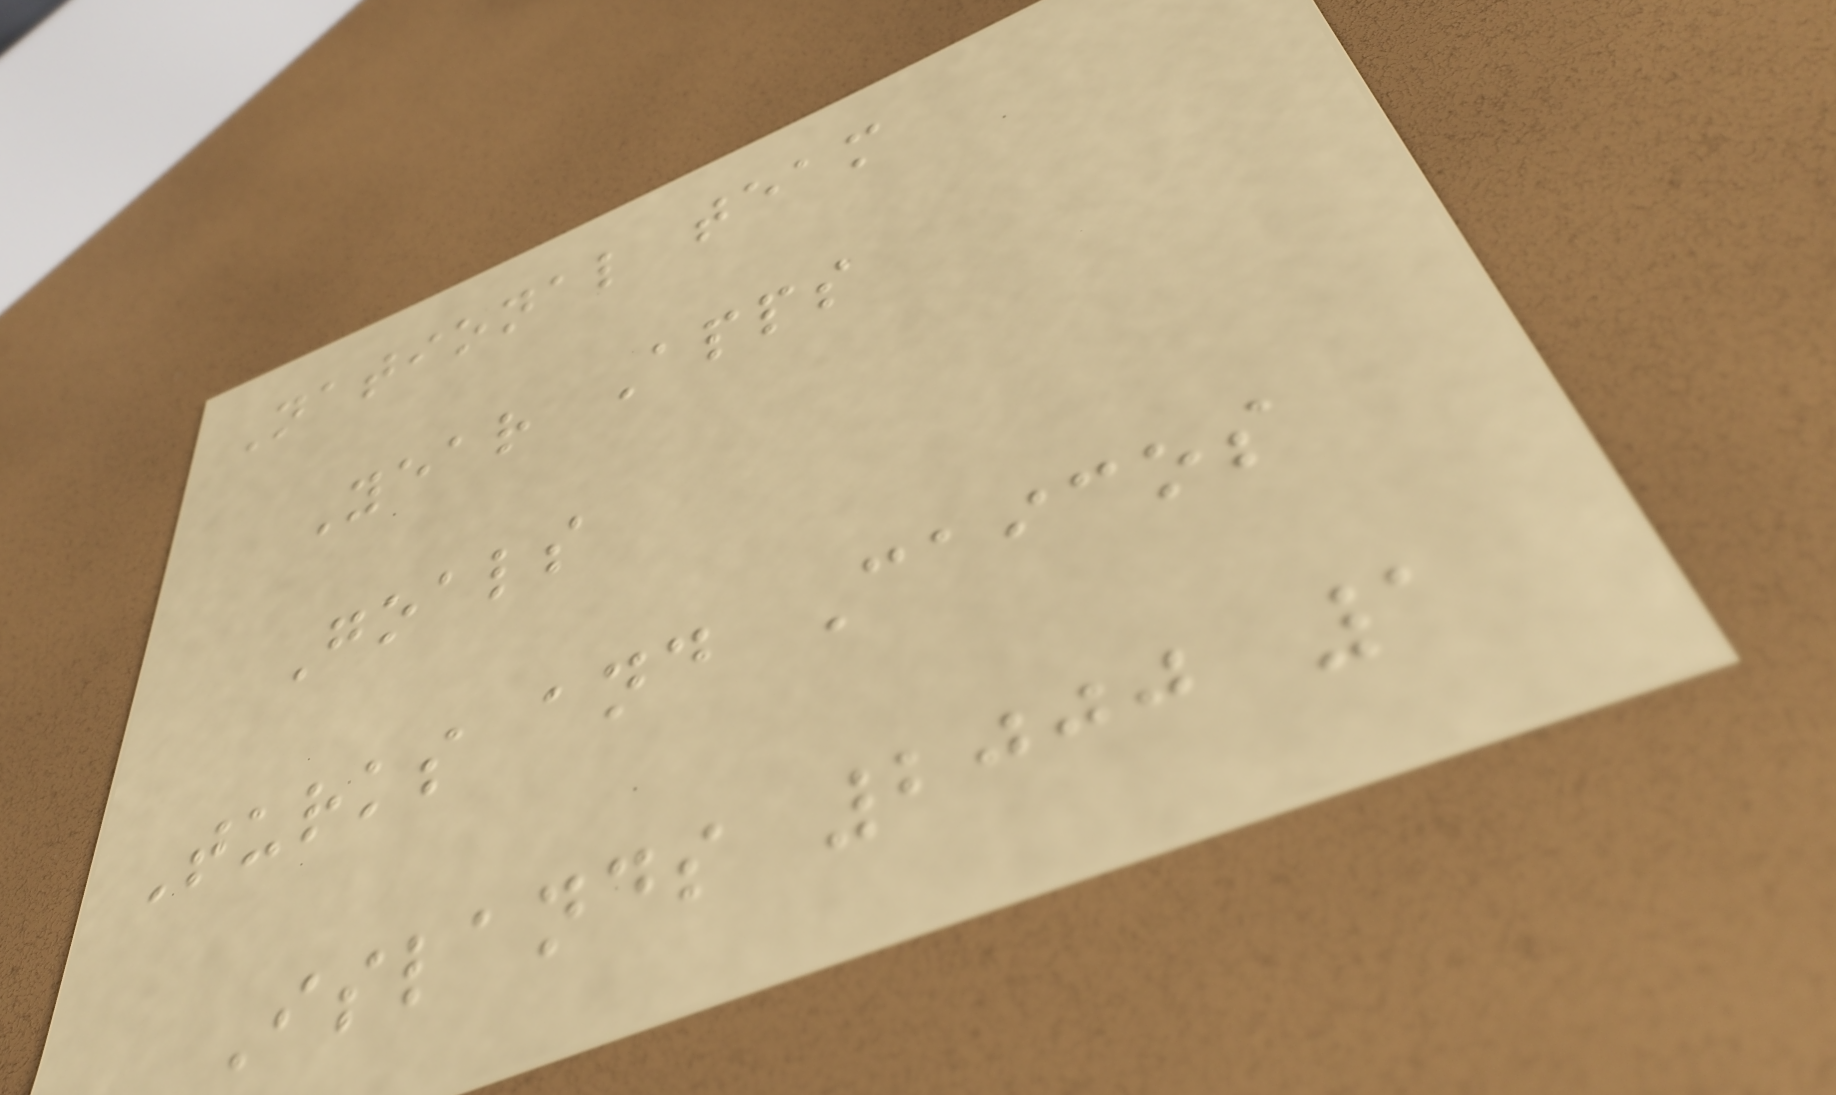National team
Year Apps
Goals
Turks and Caicos
Islands 2000 1
